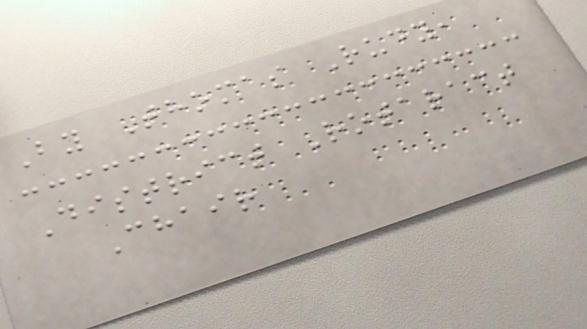By Thomas Rudy,
District Rotaract
Chair
